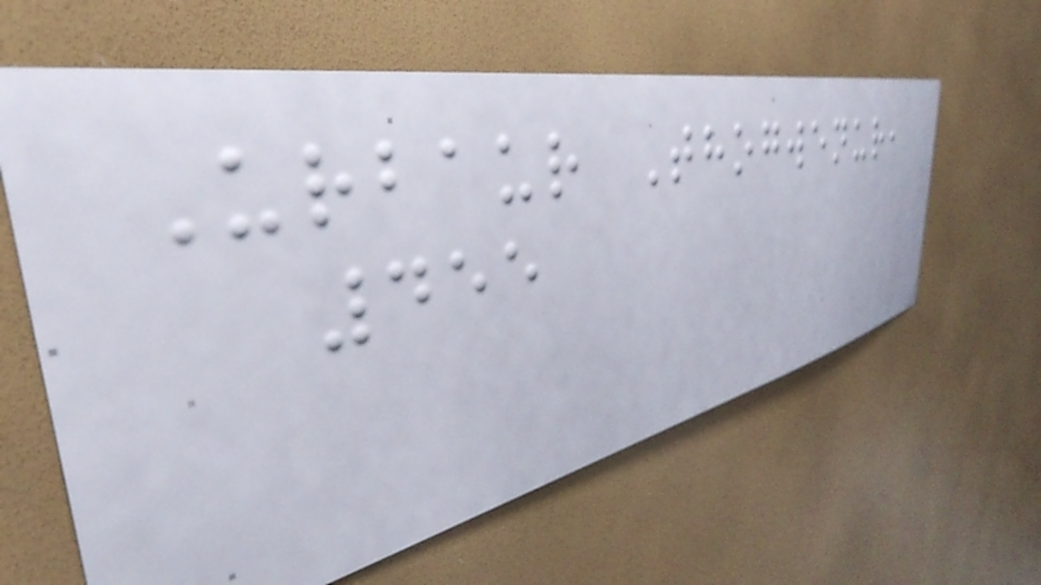Urbaur Thogwenur,
455
